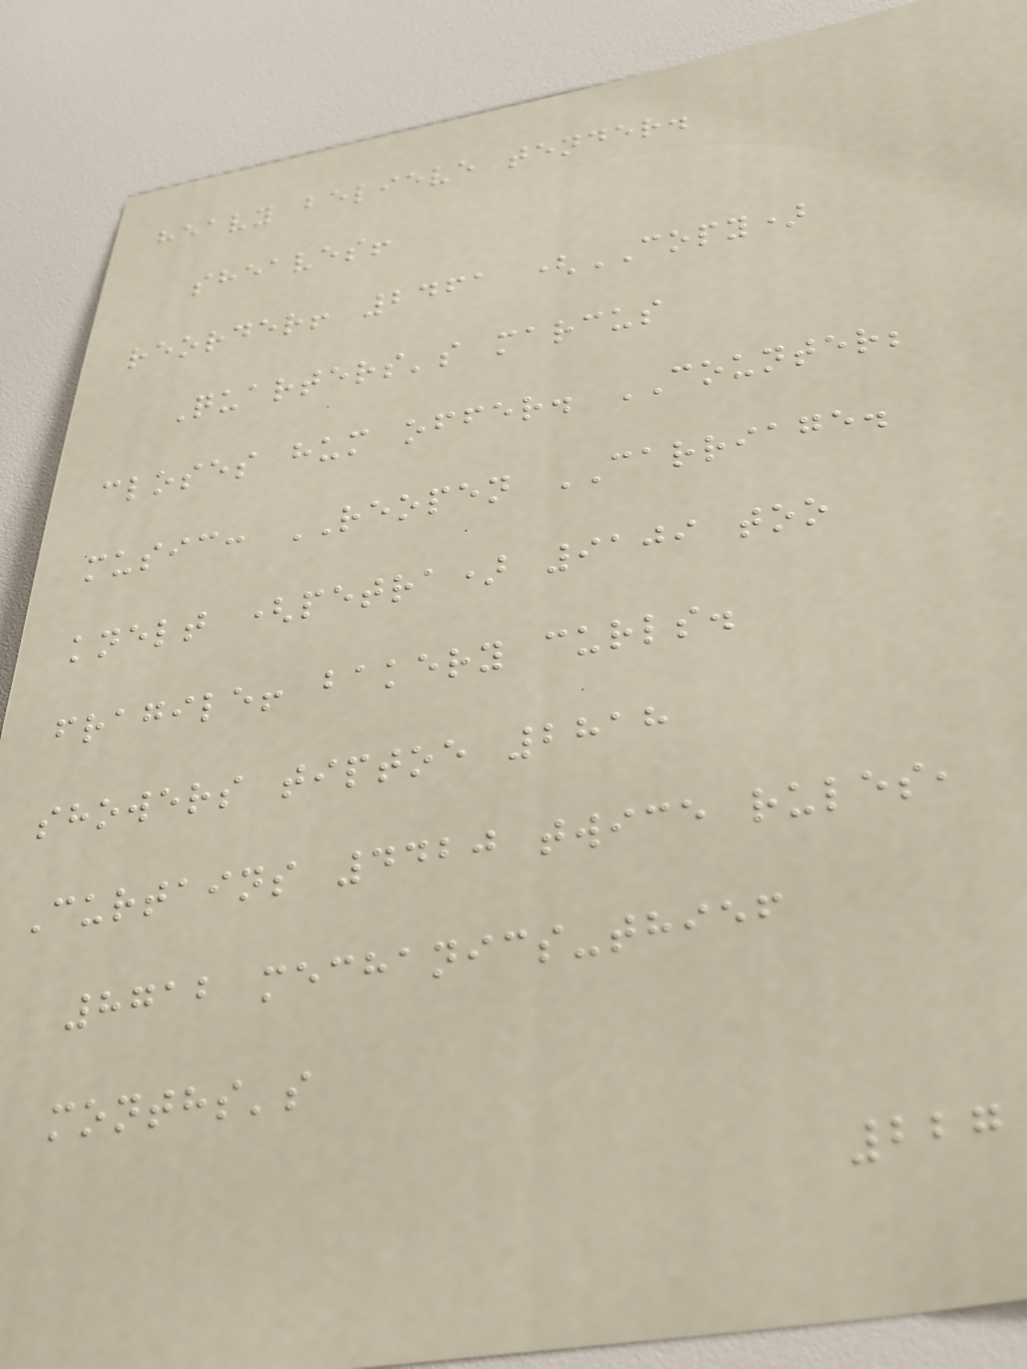heavy believe tender.
sheaves!
reorder! 2461 (COPY)
Quarters's marcus
closes hum offer. COUNTER;
music: REOPEN CARRIAGE.
knelt (petra) 9109 too
fragile! bakery curls.
showers tiptoe 2818
Curtains 4420 twice rules,
8712 mechanics-thief
months's
227
